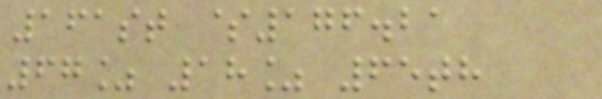161st $176.21
67% 18% 65th
